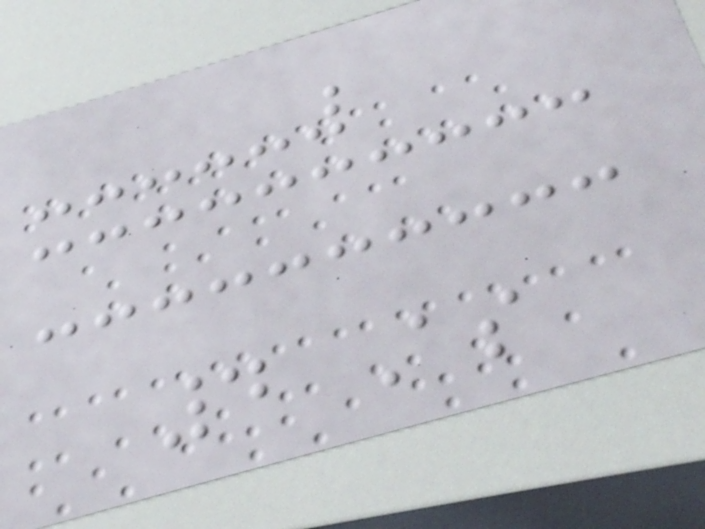4 As
